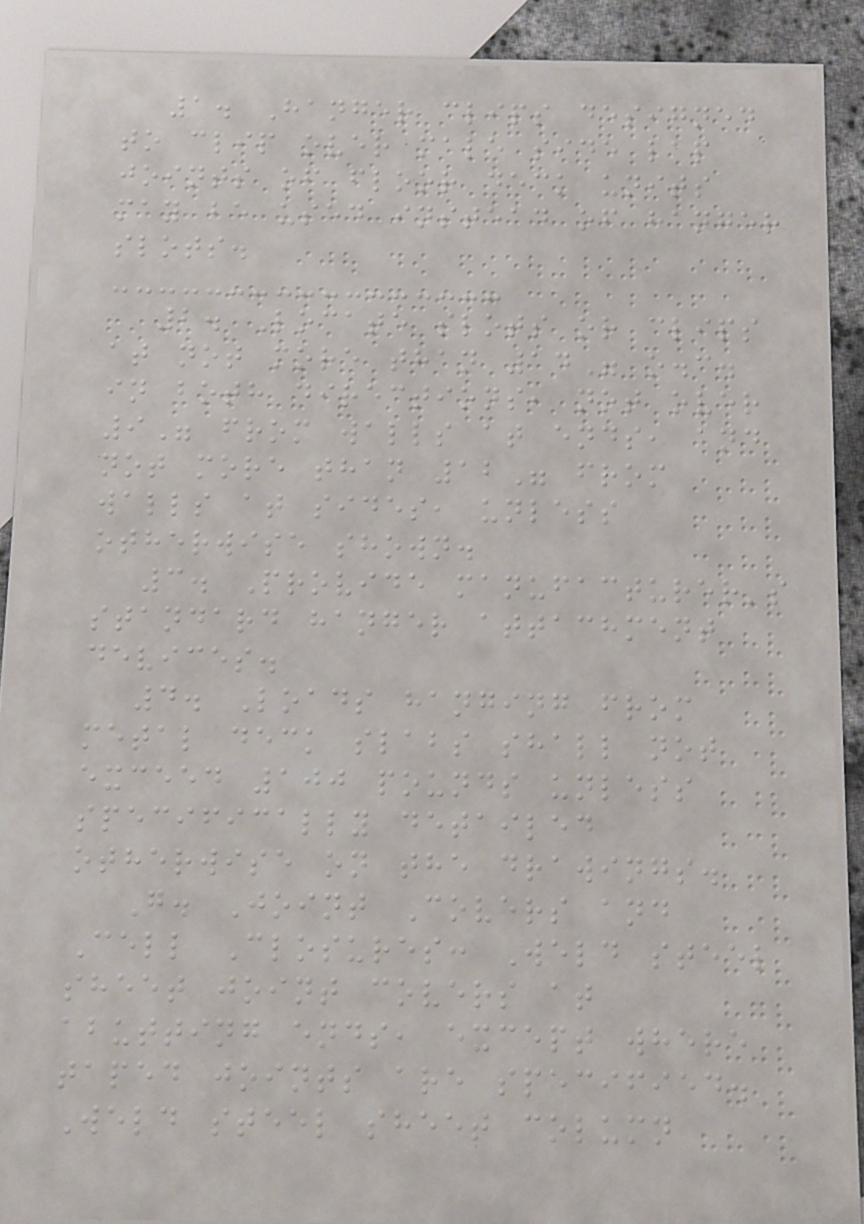1. Hanger clips designed
to clip over male side lap
joints of floor deck units
may be used instead of hanger
slots.
2. Locate slots or clips
at not more than 14" o.c.
in both directions, not over
9" from walls at ends, and
not more than 12" from
walls at sides, unless
otherwise shown.
3. Provide manufacturer's
standard hanger attachment
devices.
4. Loads hanging from
metal deck slabs shall not
exceed 100 pounds unless
specifically detailed
otherwise on the drawings.
G. Joint Covers and
Cell Closures: Weld steel
sheet joint covers at
abutting ends, except where
taped joints are specified.
Weld steel sheet column
